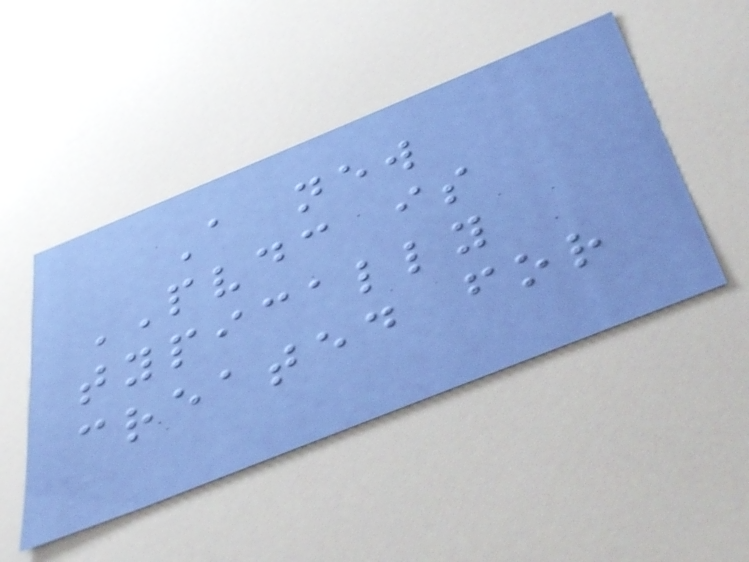A new
PVDC is
typically
created for
